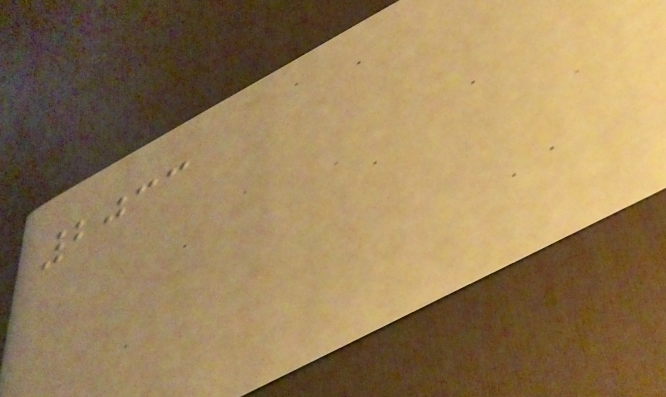2033
